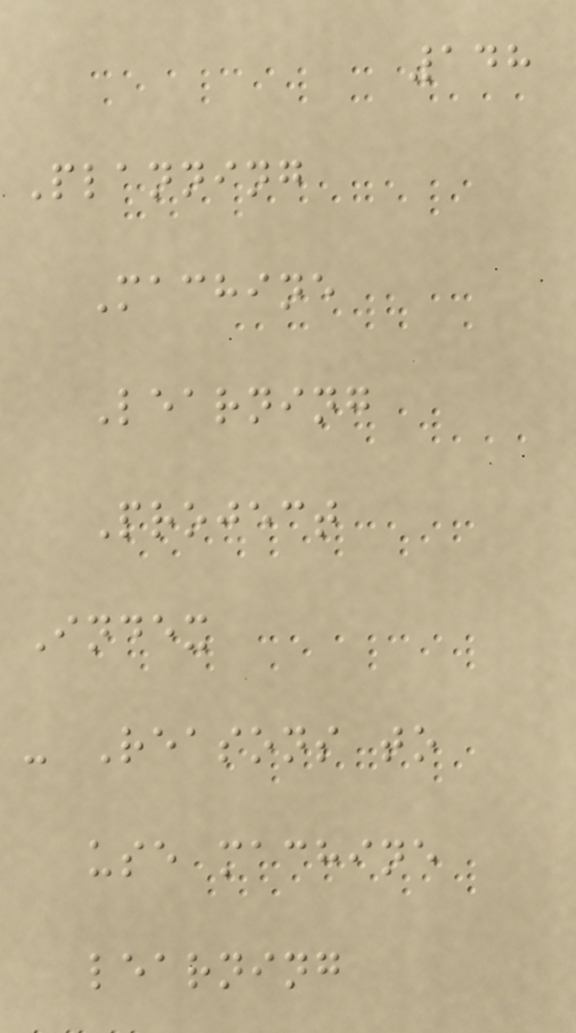148
Planning
Machine
Learning
Project
Index
- Reasons to
use machine
learning
